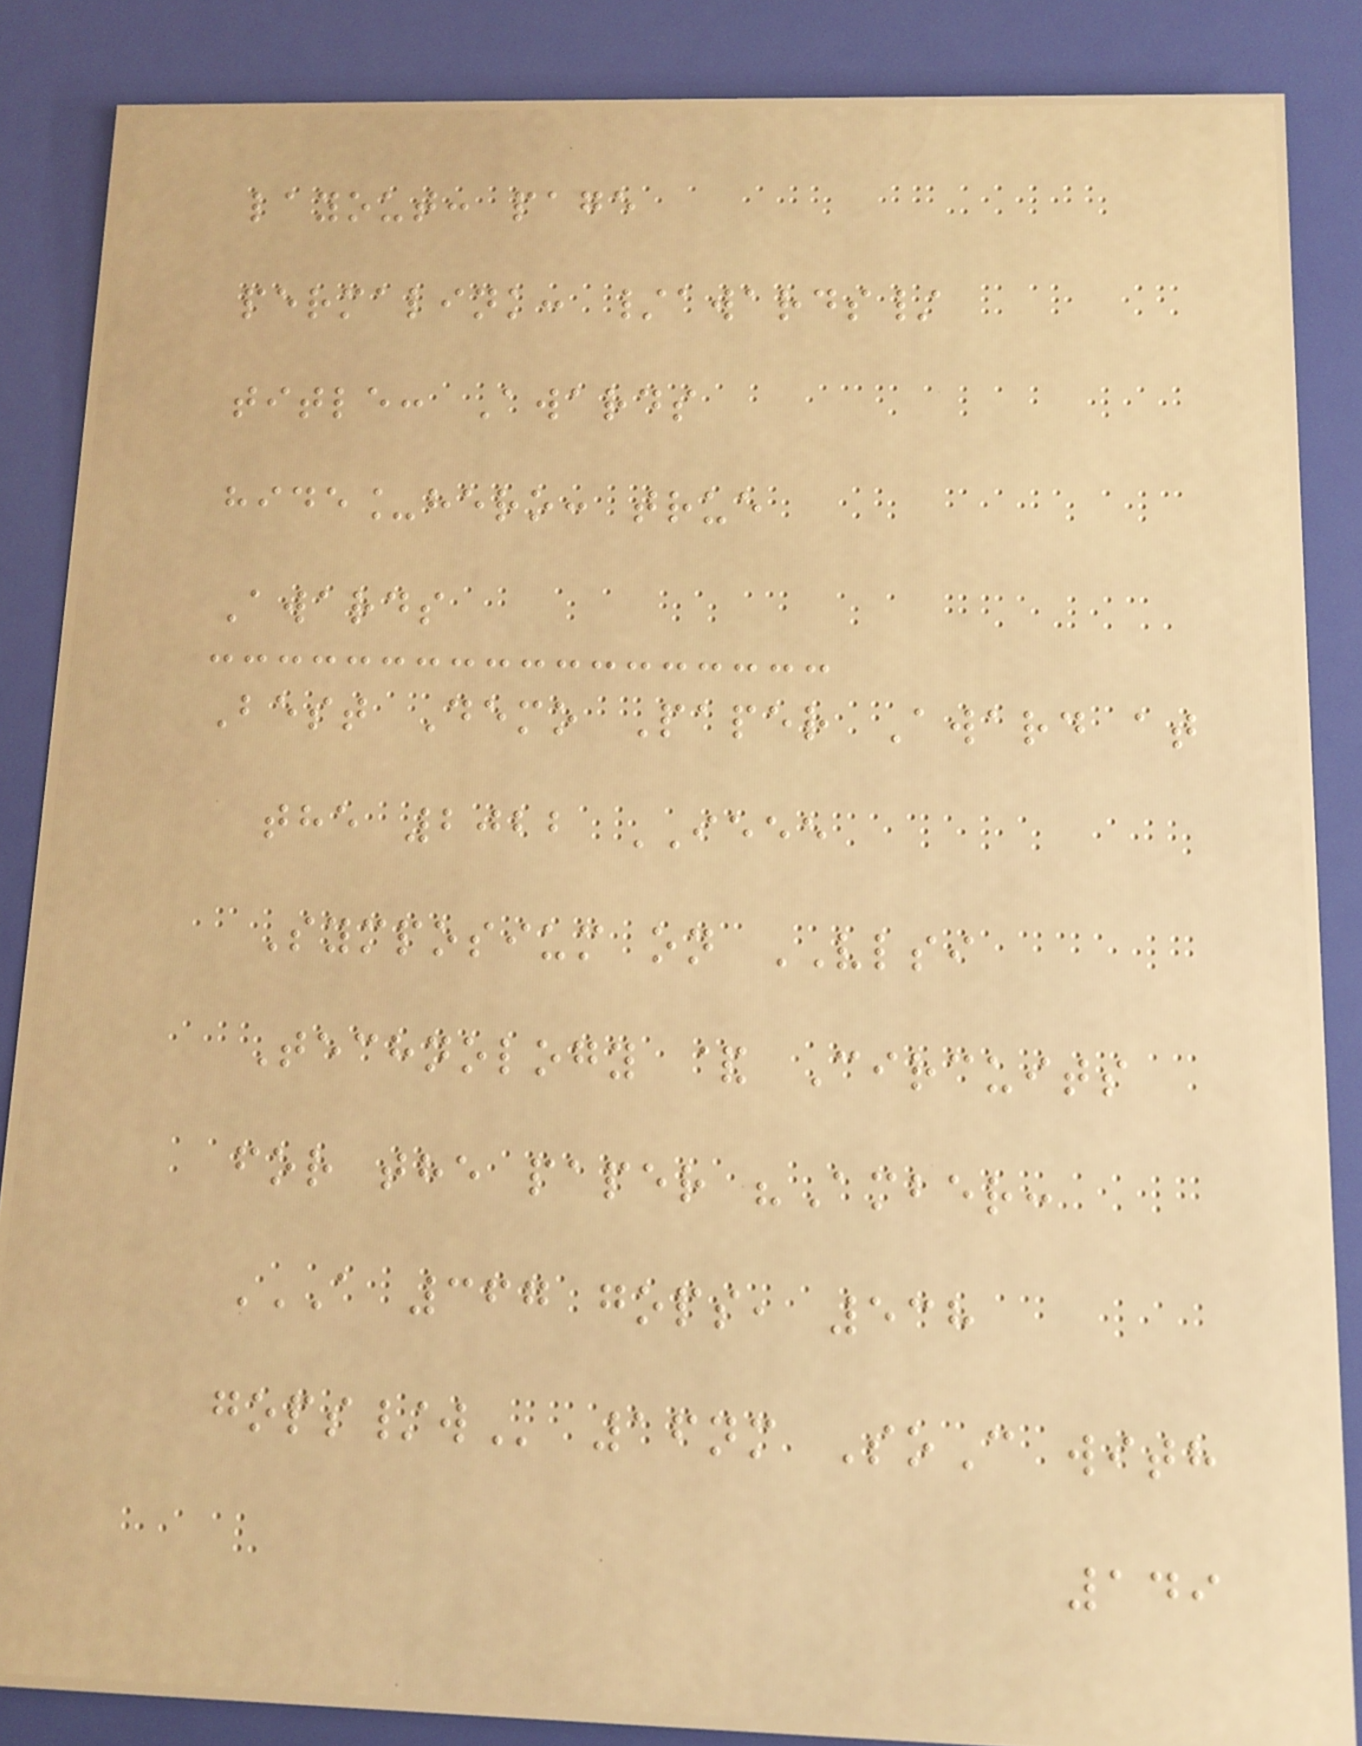layout: page
permalink: /awards/
title: Awards
hide_hero: true
Awards
Best Demo Paper Award at
the 2022 IEEE
Symposium on VLSI
Technology & Circuits
for the paper "Amber:
A 367 GOPS, 538
GOPS/W 16nm SoC with
149
